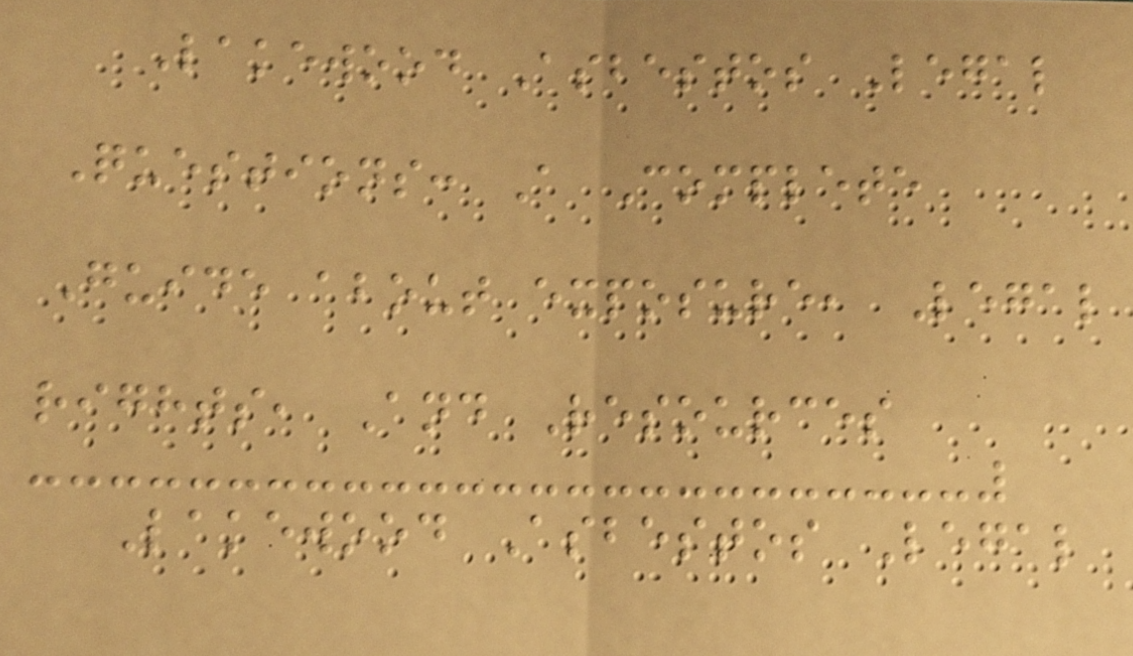Lakewood Asbestos Legal
Questions: A Complete
Guide about exposure, Legal
rights, And Resources
Lakewood Asbestos Legal
